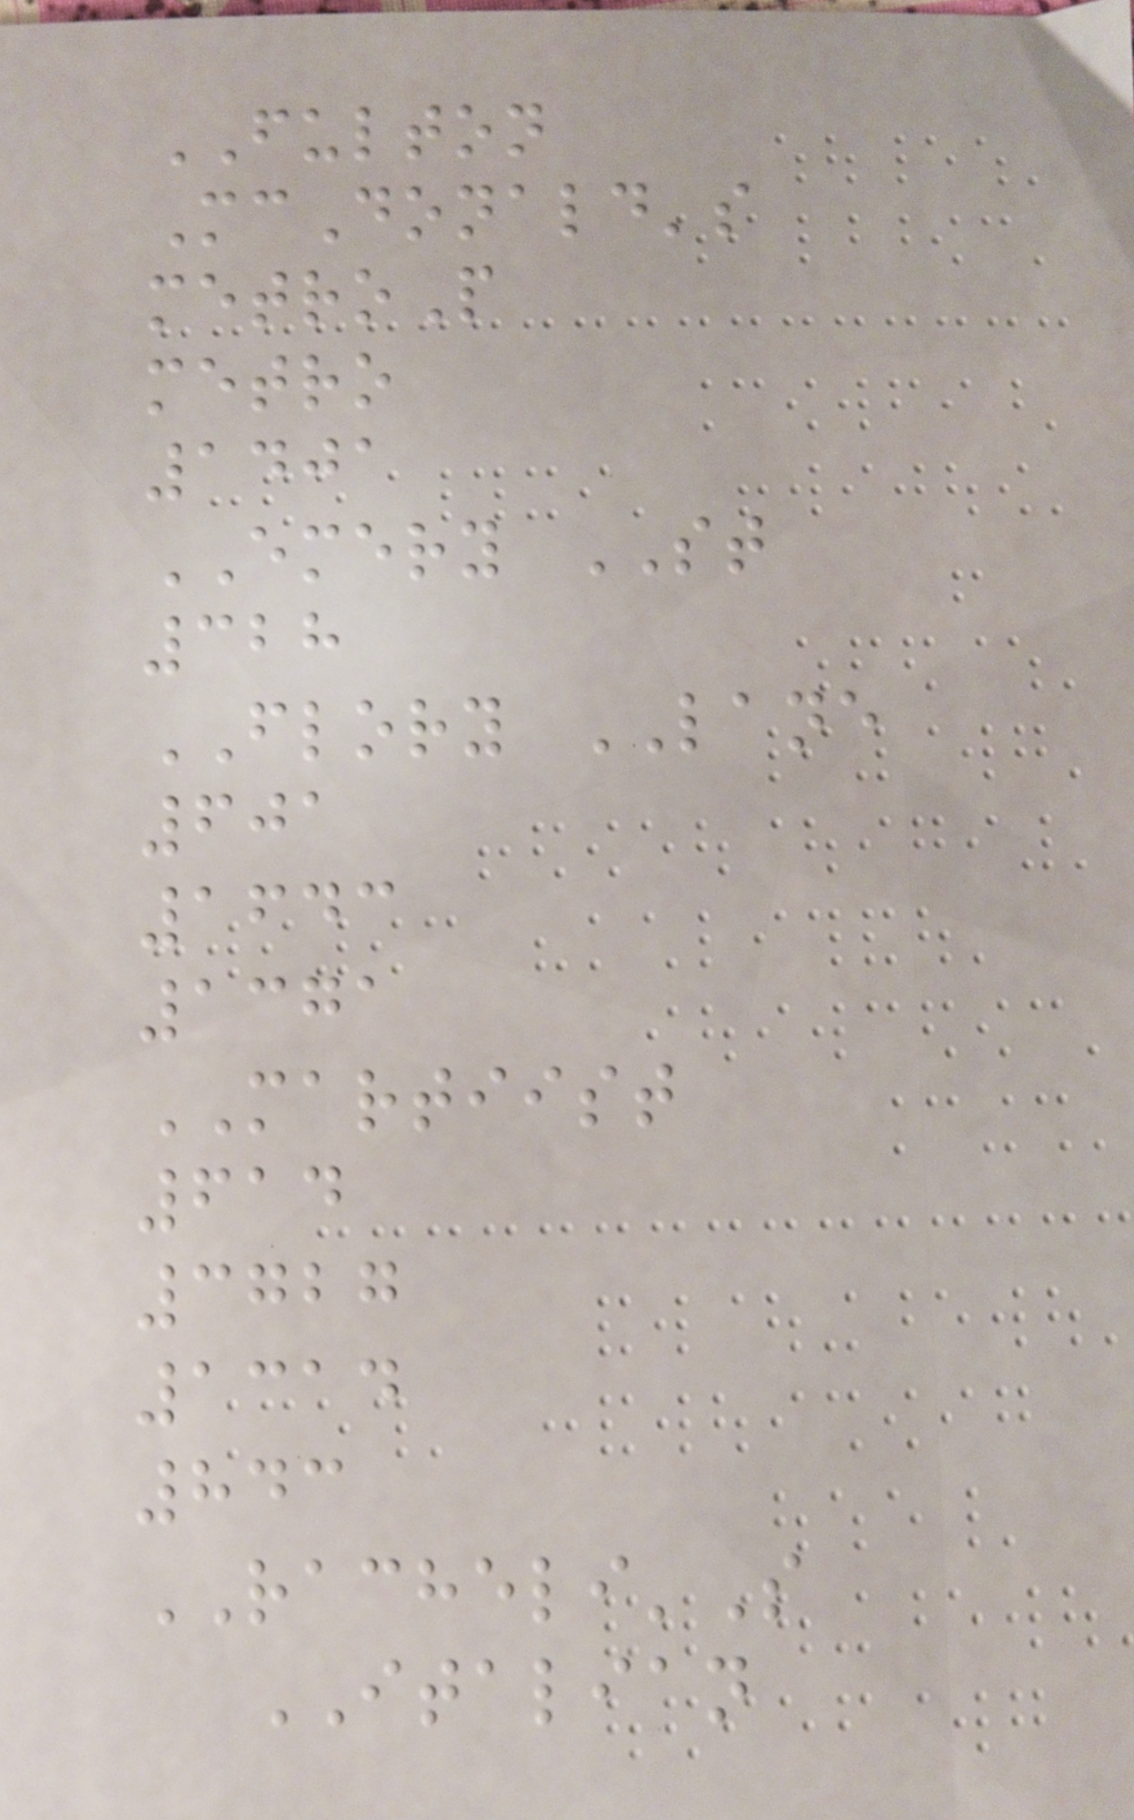FULTON
McDonald's
metroP
metro
1401
EMERY ST
328
FLORY LANE
601
1643
1371
MARTIIST
614
3727
1314
843
RACHELI'S
ITALIAN
